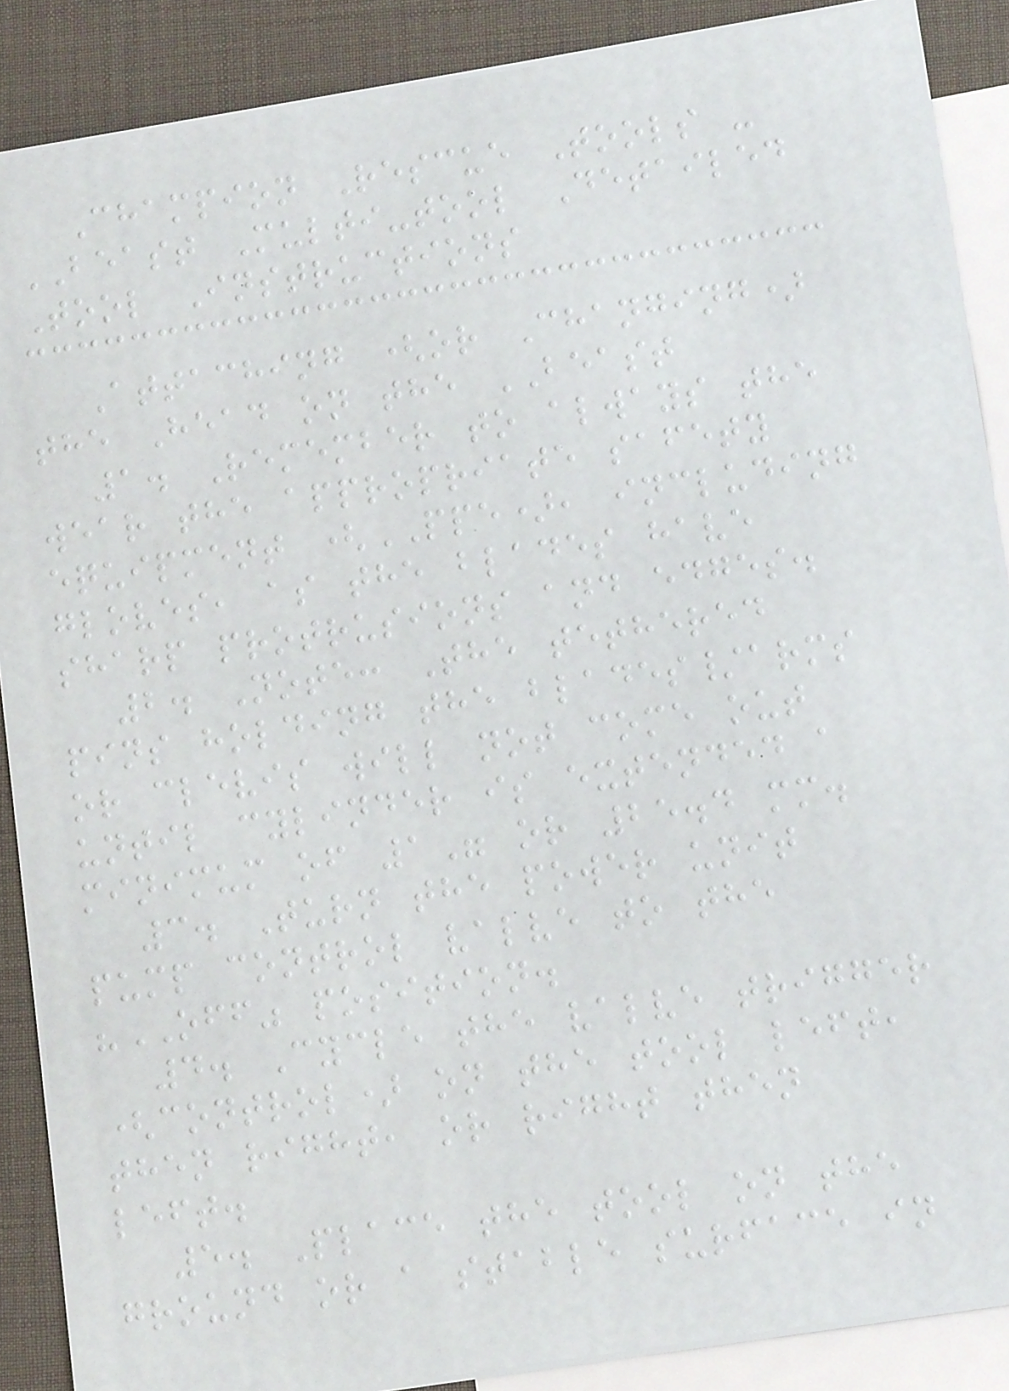Champion Rescue Tools -
BEAST Multi-tool Detailed
Tool Instructions
Attaching (or Changing)
the Head on the BEAST
1. Remember to always the
wear the appropriate safety
equipment (PPE), including
gloves, as the blades have
sharp protrusions and edges.
2. Note: The tethered
pins holding the blades/arms
or clevis will not come out
until cylinder is extended a
minimum of 1" or 25.4 mm.
3. Turn the power unit
pump control valve to the
"OFF" position.
4. Cycle the valve trigger
(control) on the tool left,
then right, or right then
left.
5. Place the tool on the
ground or a stable surface in
